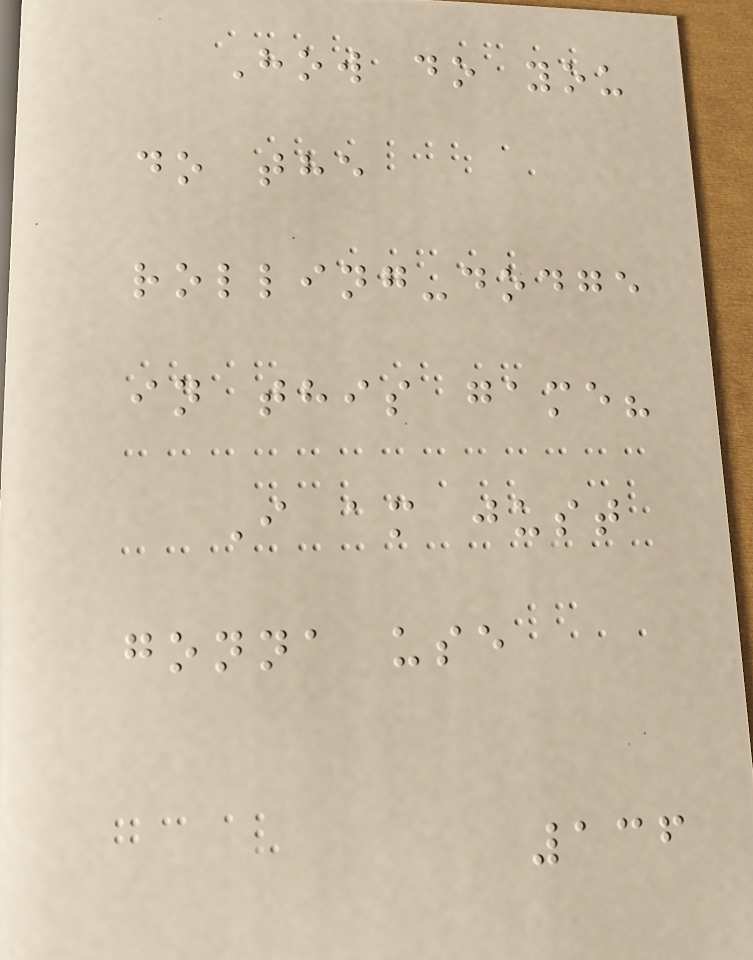How do you
do the
rolling-dodge
in this game?
I am just
gonna use
136
